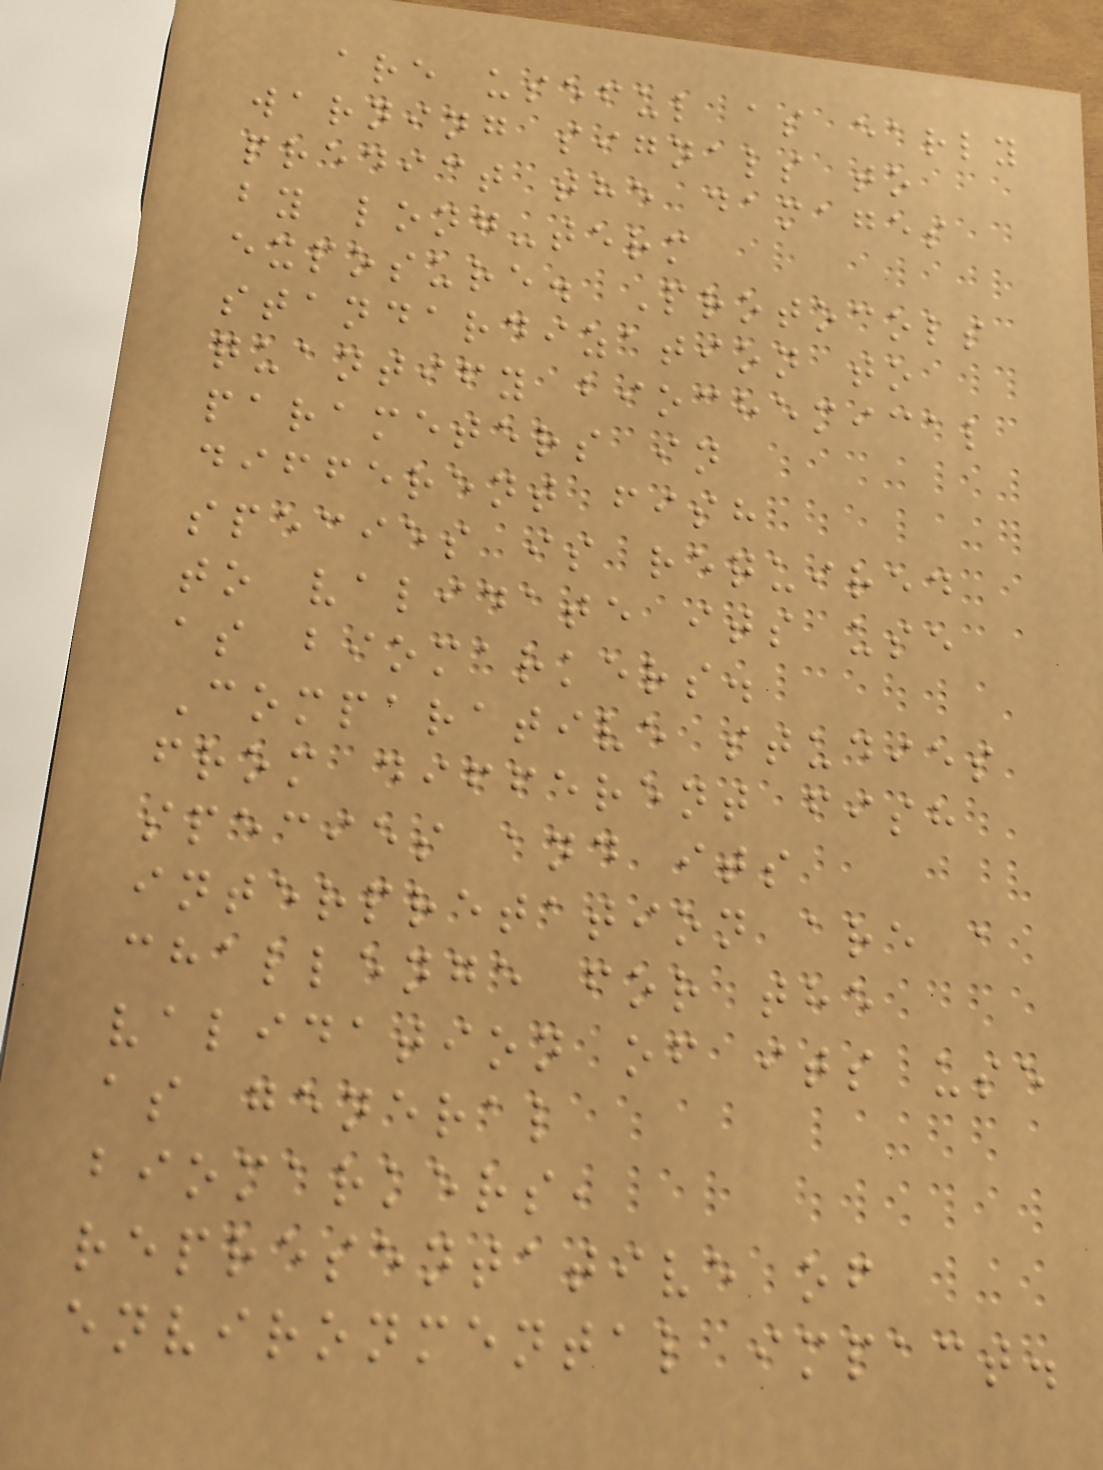are useful as early
warning signals to
predict the damages
by long-term
exposure. Protocols
standardization to
quantify biochemical
parameters in
different fish
species is required
to validate its use
as biomarkers.
Comparative studies
from different fish
species and its
interpretation are a
challenge for the
validation of its use
as general
biomarkers,
representative of
environmental impact.
